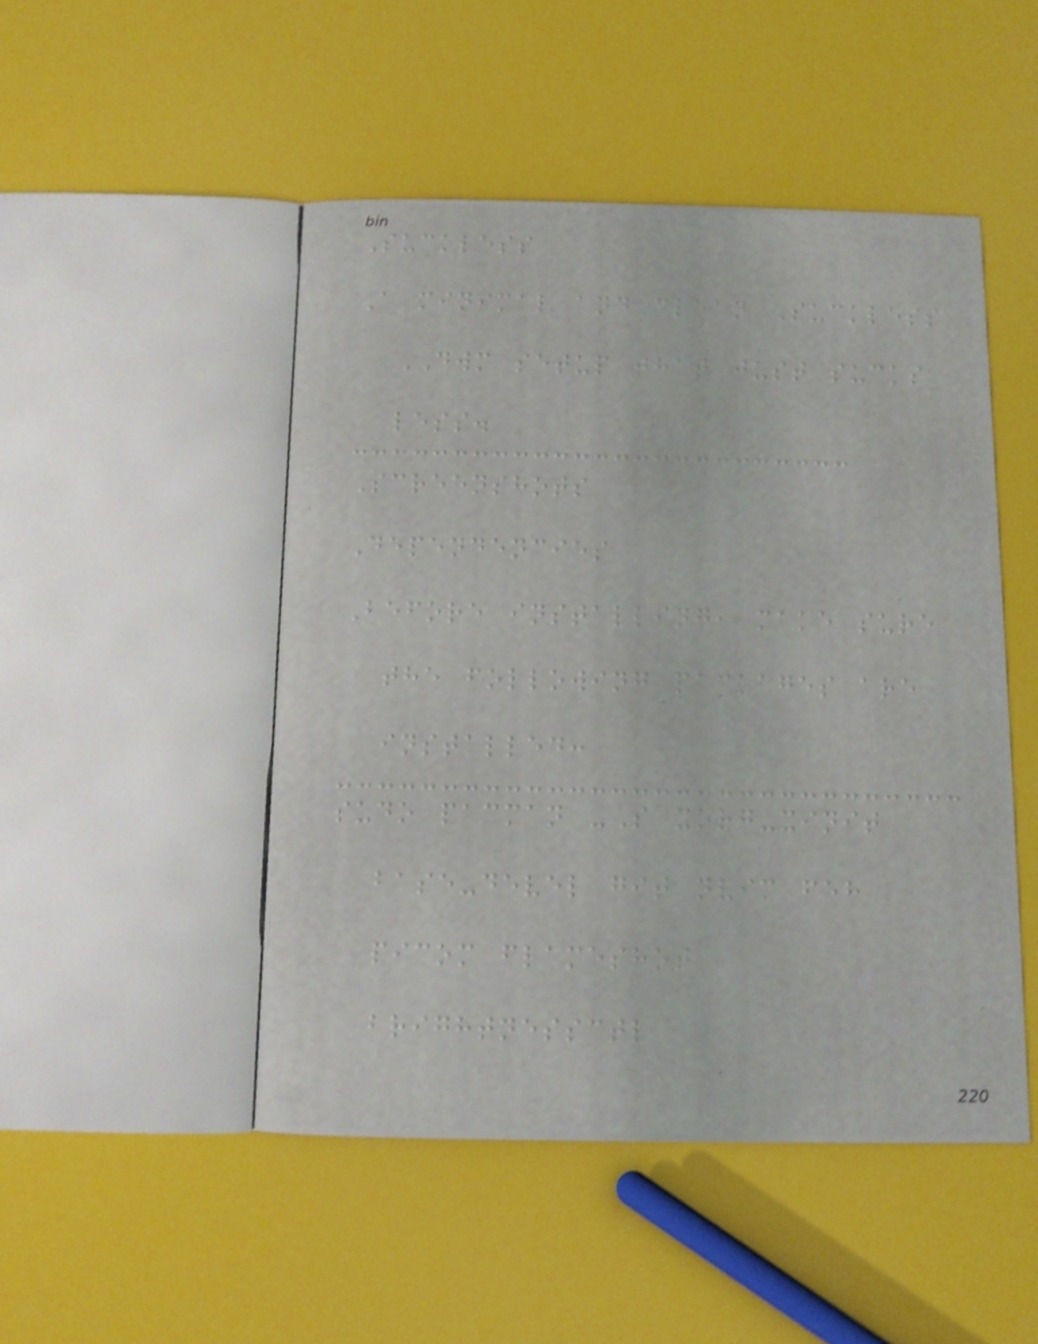Suckless
A minimal and clean Suckless
DWM setup that just sucks
less.
Screenshots
Dependencies
Before installing, make sure
the following packages are
installed:
sudo pacman -S xorg-xinit
base-devel git nvim feh
picom flameshot
brightnessctl
